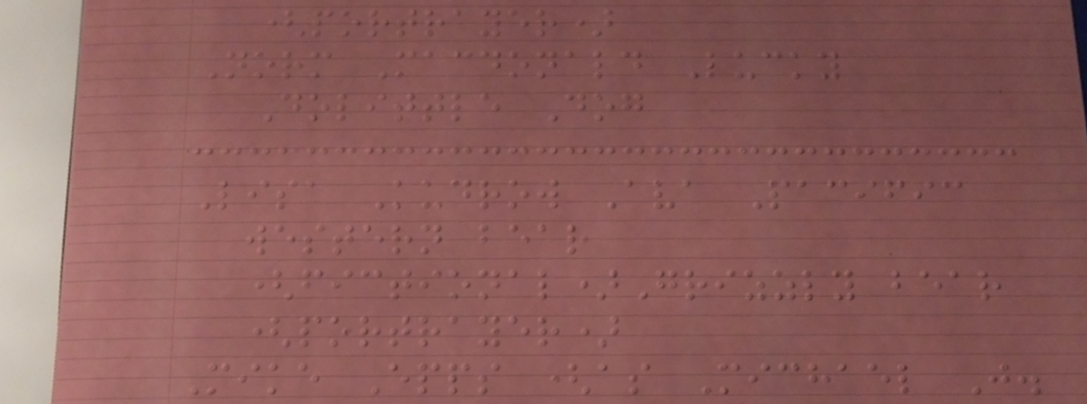(portrayer)
Norm Macdonald Lucky
Dolittle Dog
Lisa Kudrow Ava Pacific
western bear
(fictional)Grizzly bear
(portrayer)
Mike Epps (as Michael J.
